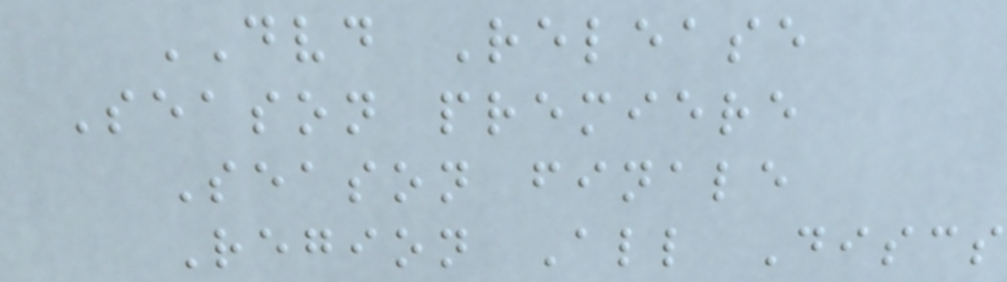DVD Release
Season premiere
Season finale
Region All Discs
